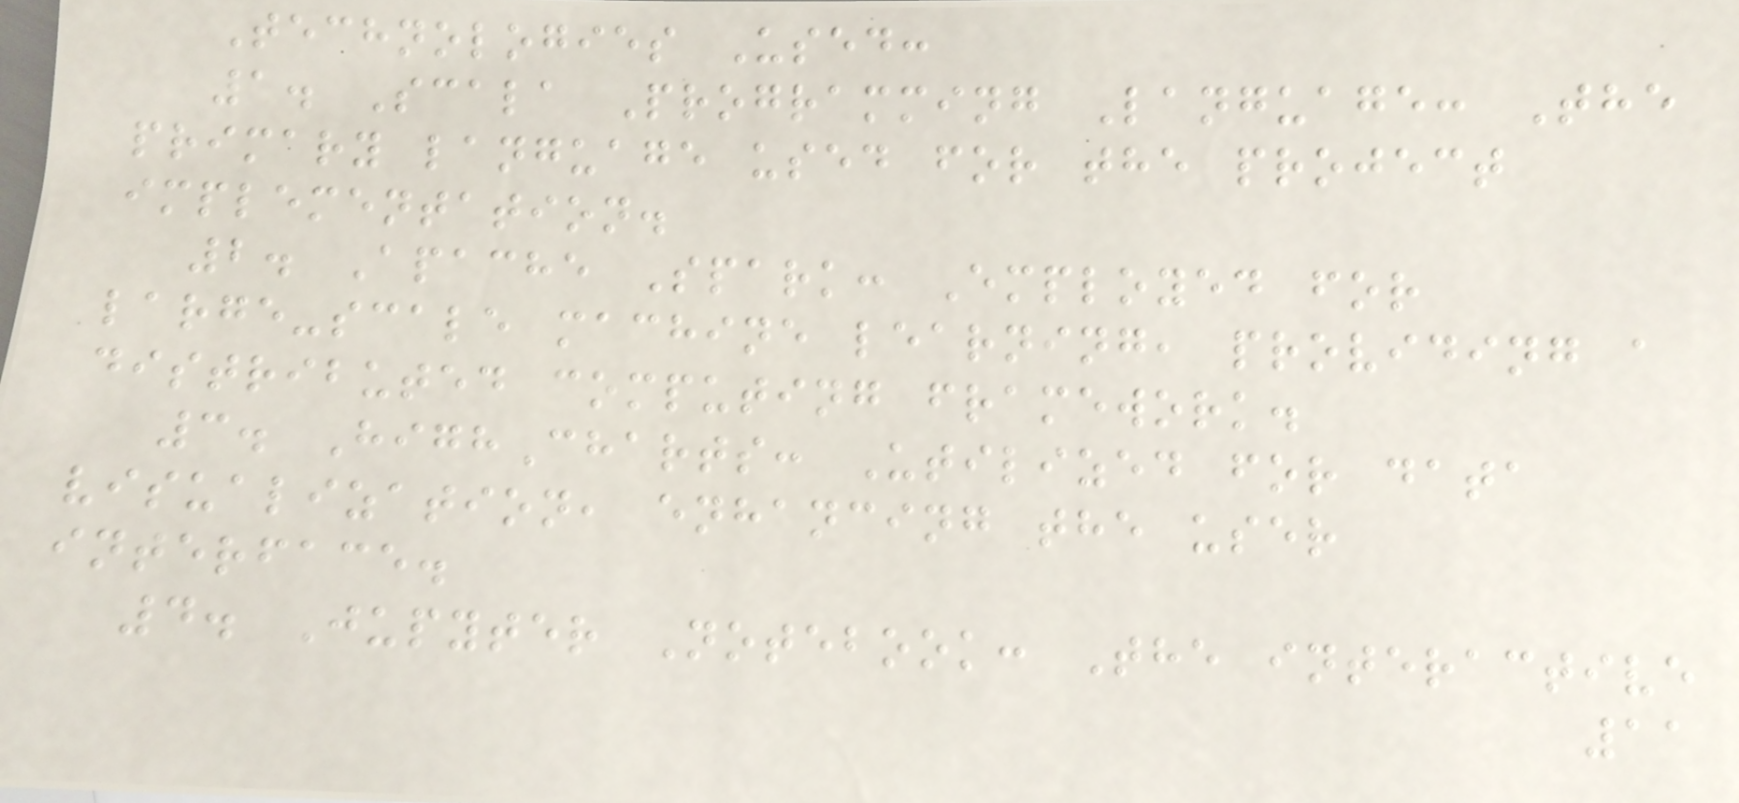Technologies Used:
1. Scala Programming Language: The
primary language used for the project
implementation.
2. Apache Spark: Employed for
large-scale machine learning, providing a
distributed computing framework.
3. HighCharts: Utilized for data
visualization, enhancing the user
interface.
4. Jupyter Notebook: The interactive
11
